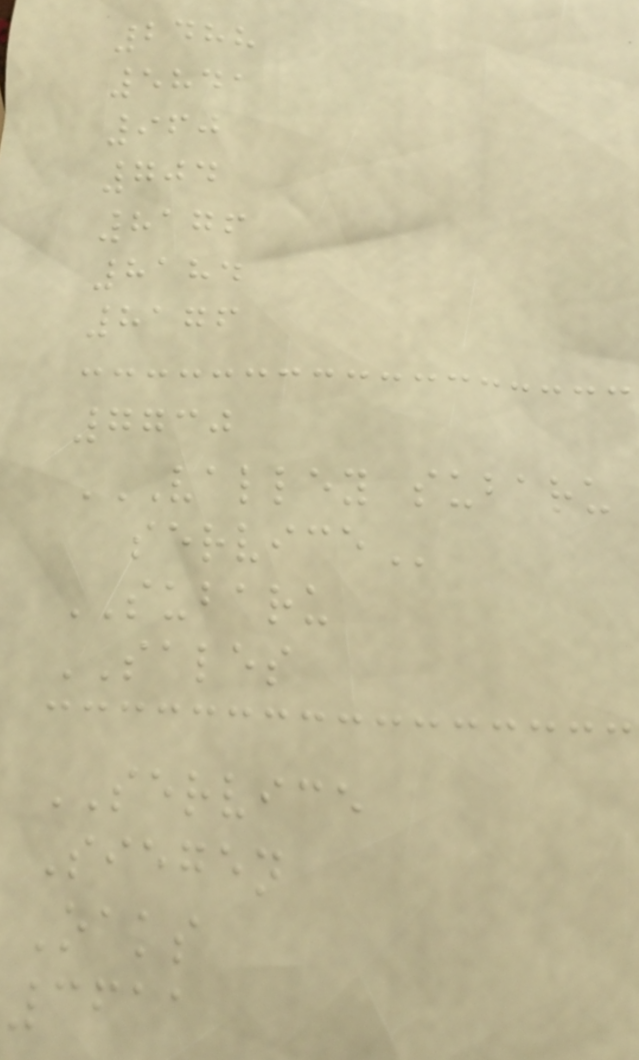2488
5841
960
704
8176
8184
8176
7730
VALLEY SUBARU
SERVICE
SUBARU
SALES
SERVICE
Siegen
Oaks
3611
